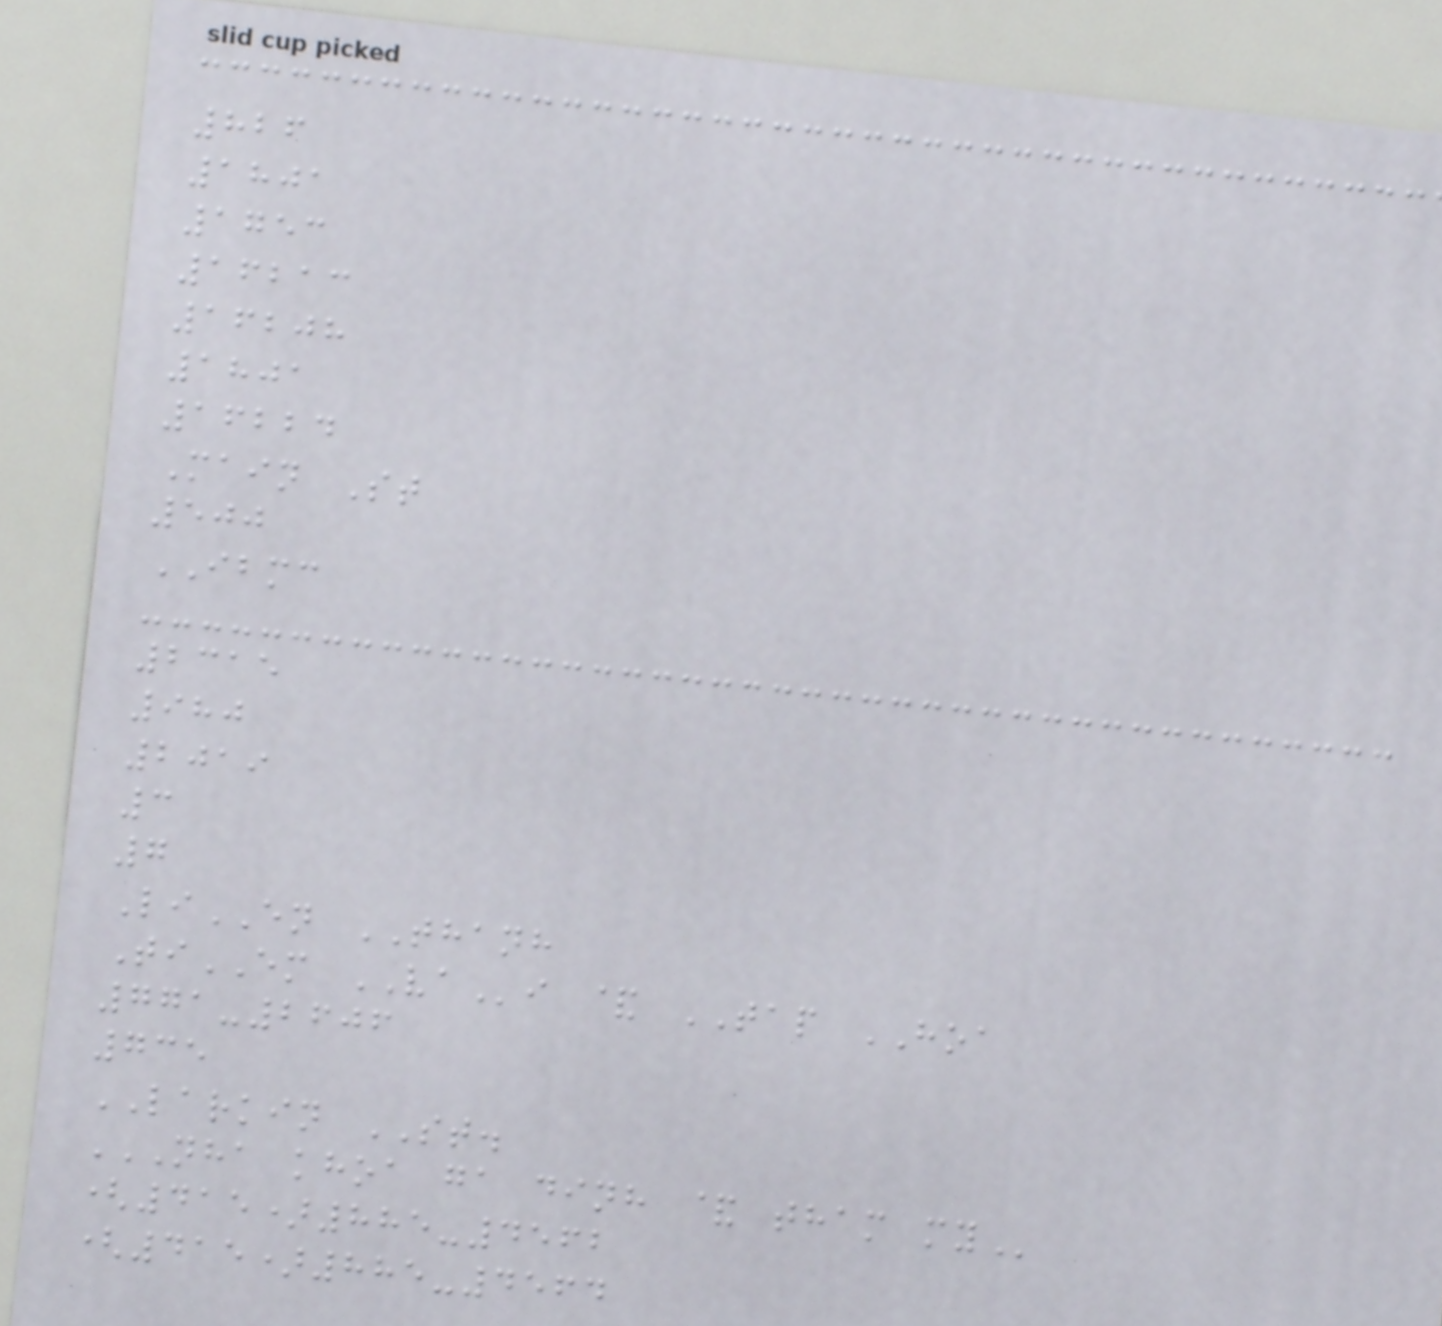826
1801
1753
16213
16208
1801
16224
Main St
500
IBMC
2315
980
2019
3
7
LiEN THANH
TiEM VAi & TAP HOA
771-2606
735
LARKIN ST.
NHA KHOA GA DINH & THAM MY
(415)885-4562
(415)885-4564
